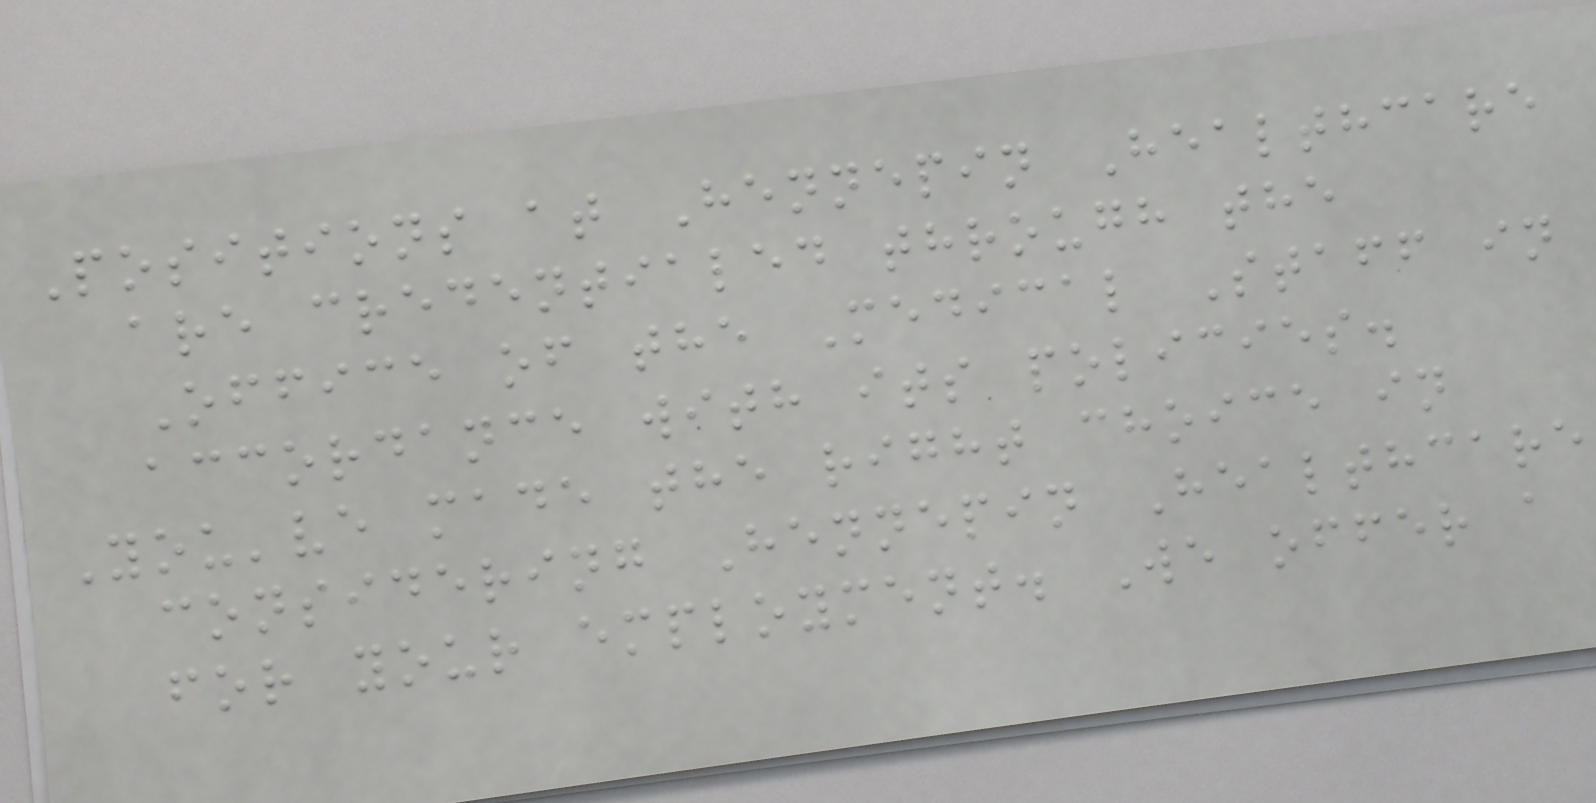Positions at Hennepin Healthcare
are credentialed through the
Office of the Medical Staff in
accordance with its policies.
You've made the right choice in
considering Hennepin Healthcare
for your employment. We offer a
